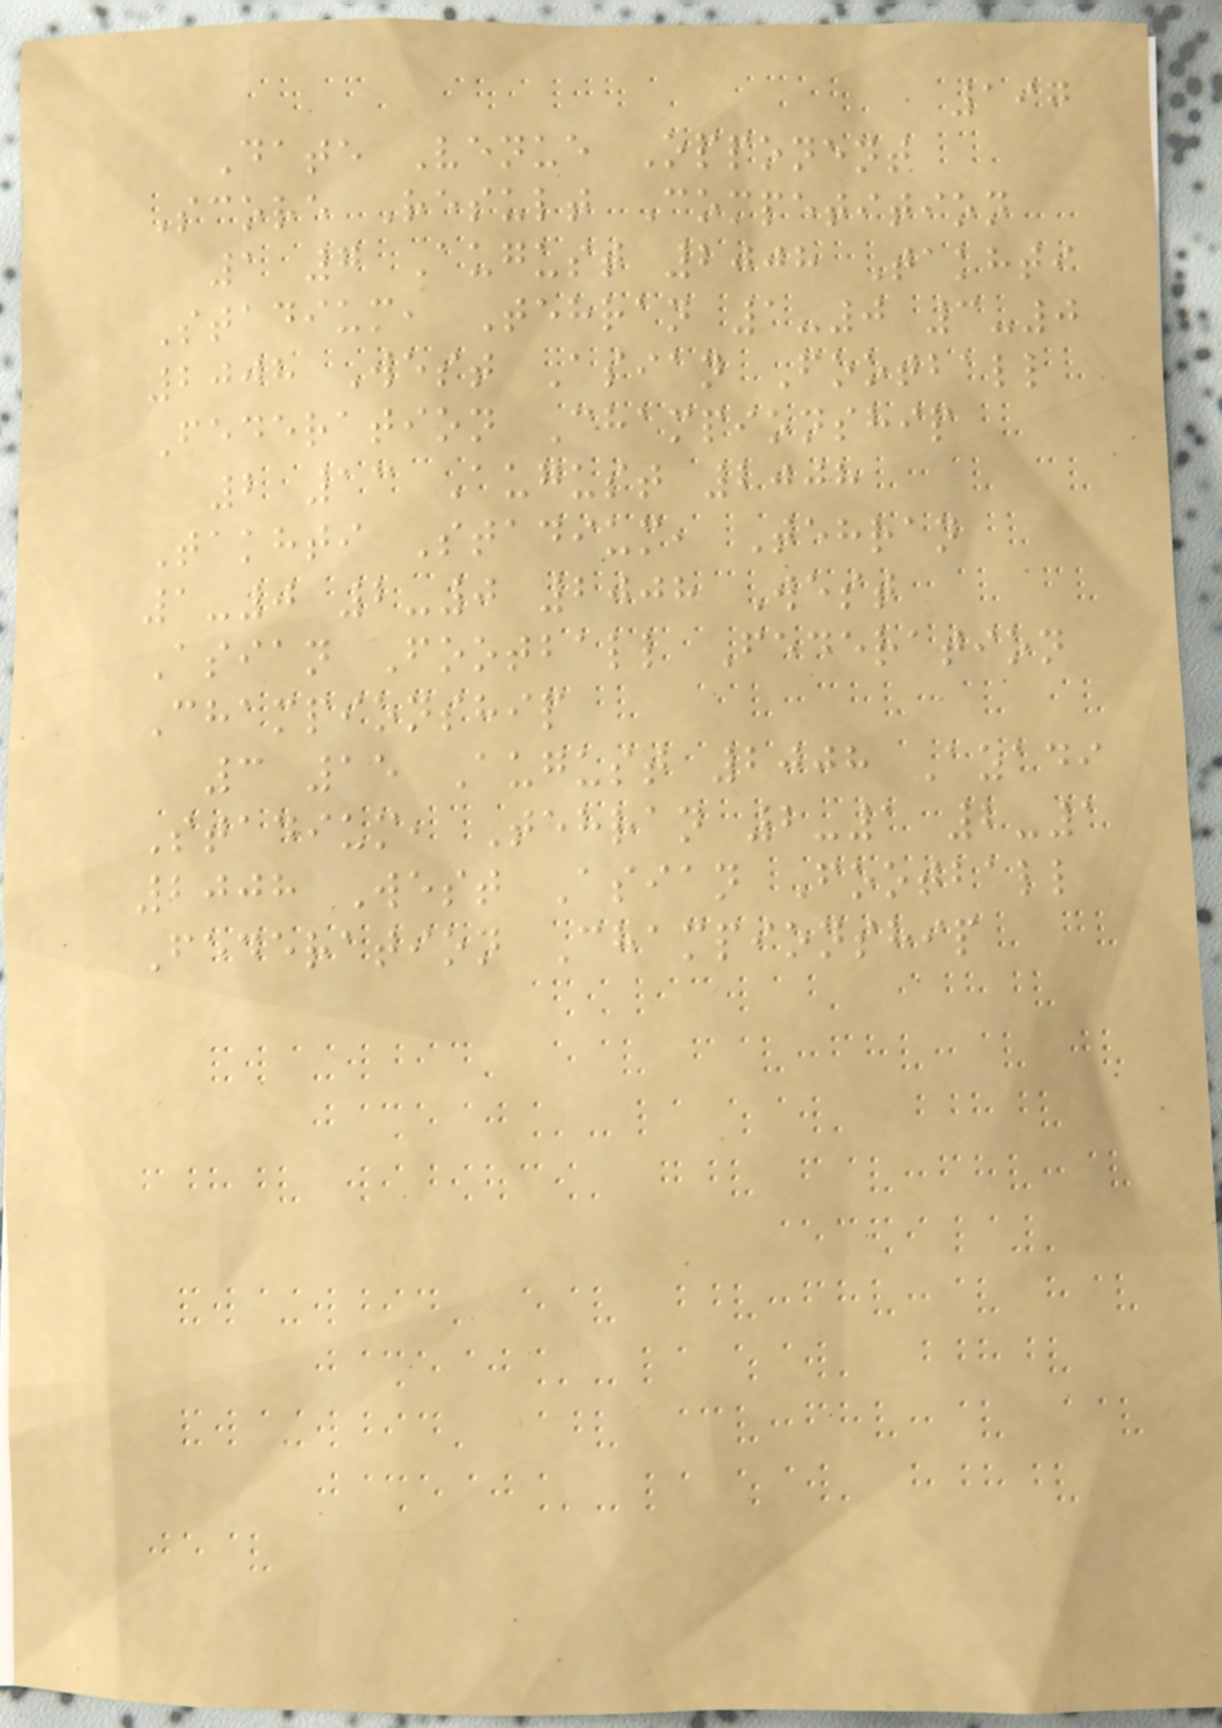197
Date Venue Opponent
Score Result Competition
1 7 August 2008 Takhti
Stadium, Tehran 1-0 3-0
2008 West Asian Football
Federation Championship
2 13 August 2008
Takhti Stadium, Tehran
1-0 2-0 2008 West
Asian Football Federation
Championship
3 15 August 2008 Azadi
Stadium, Tehran 2-1 2-1
2008 West Asian Football
Federation Championship
